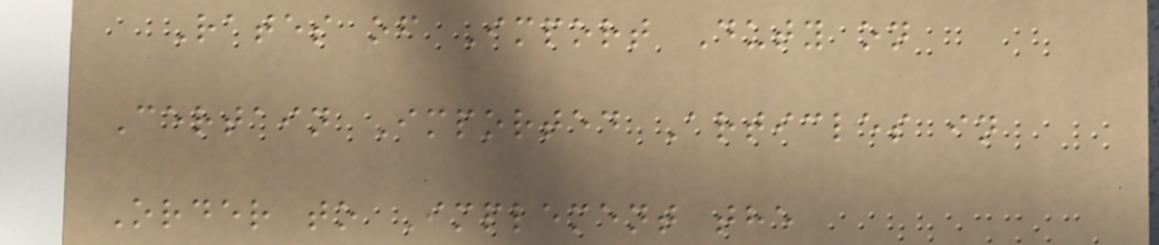Rates of Import Duty on
Certain Imported Articles in
Order to Implement the
